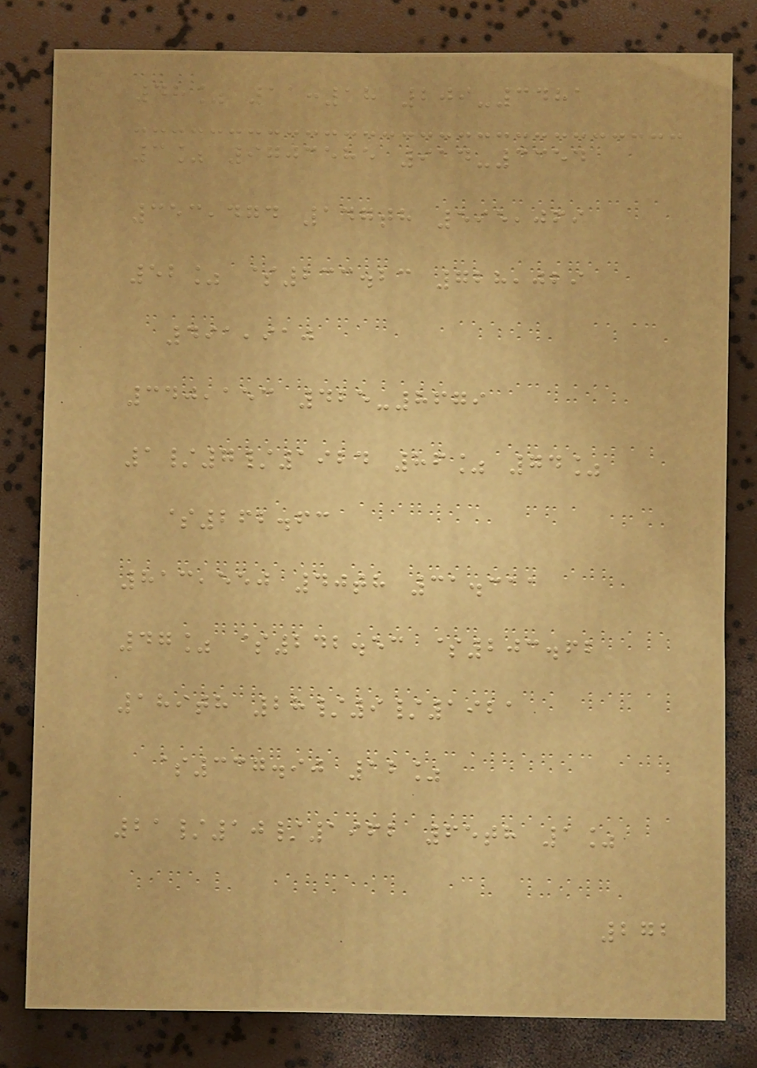48% 11:18 209-3481
3% 9703585 914-3354
353,474 147th 595,069
52% $233.23 728,029
491,910
340,153 425-8679
1/7/1924 86% 74%
$262.63
813,550 40th 31.311
47% $242.53 $203.62
189th 28/9/1921
$337.90 12%
21/10/1962 65th 1%
272
